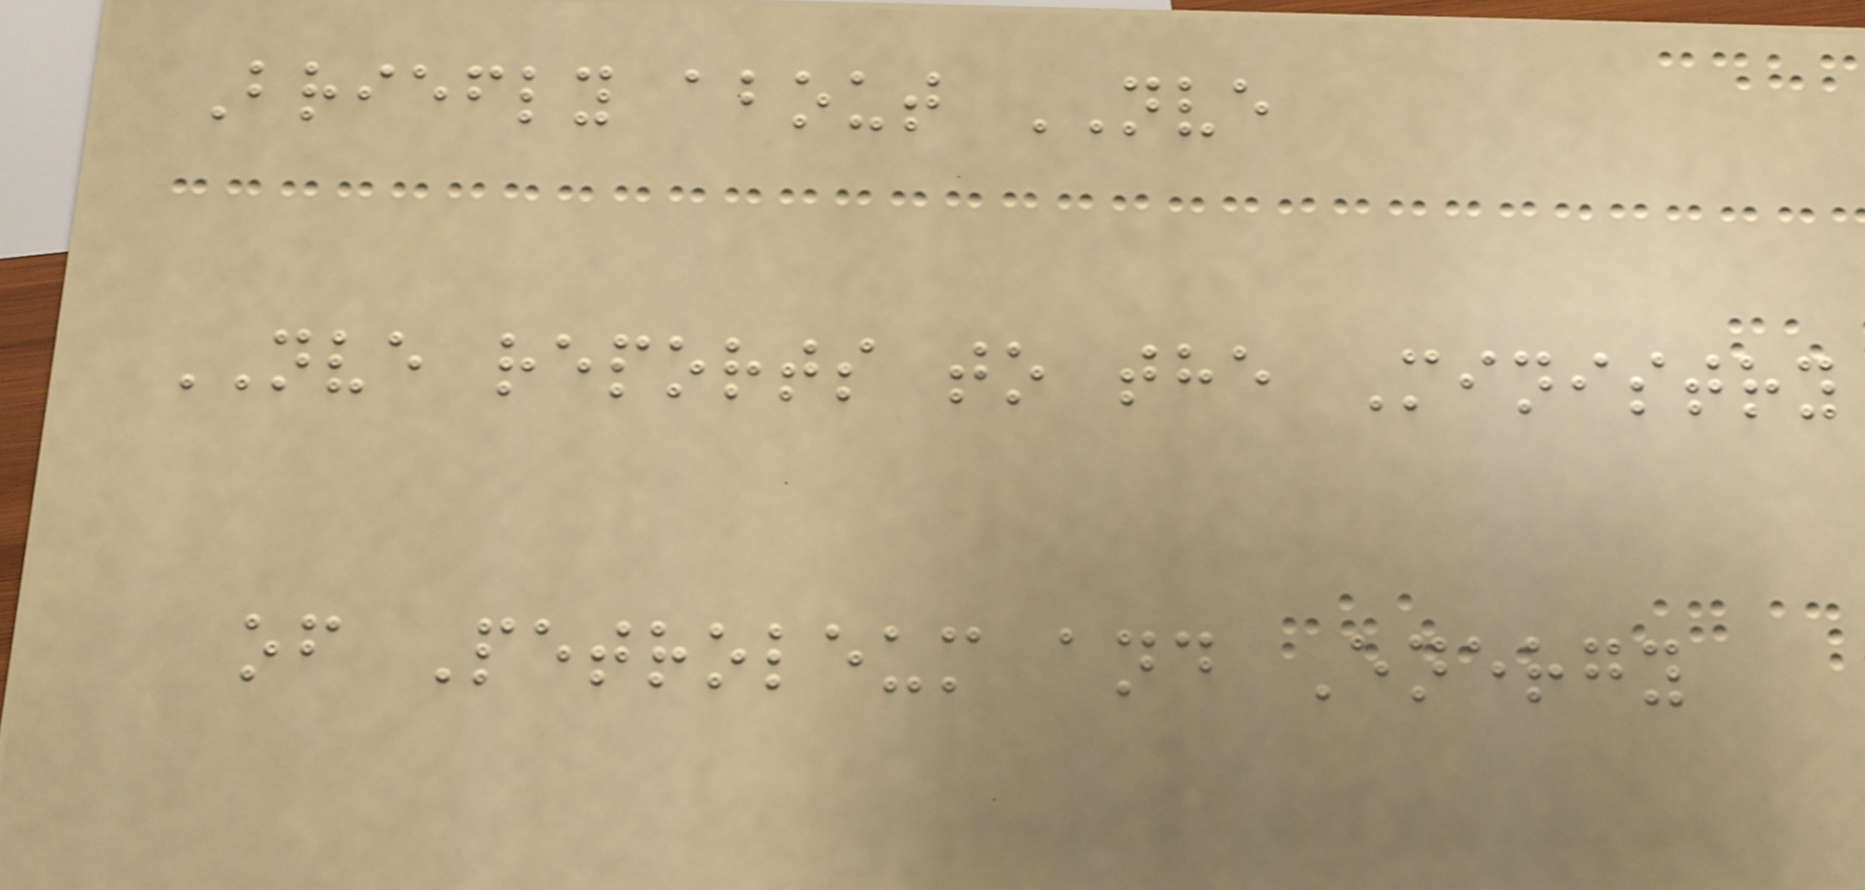Briefly about NVE
NVE reports to the Ministry
of Petroleum and Energy
